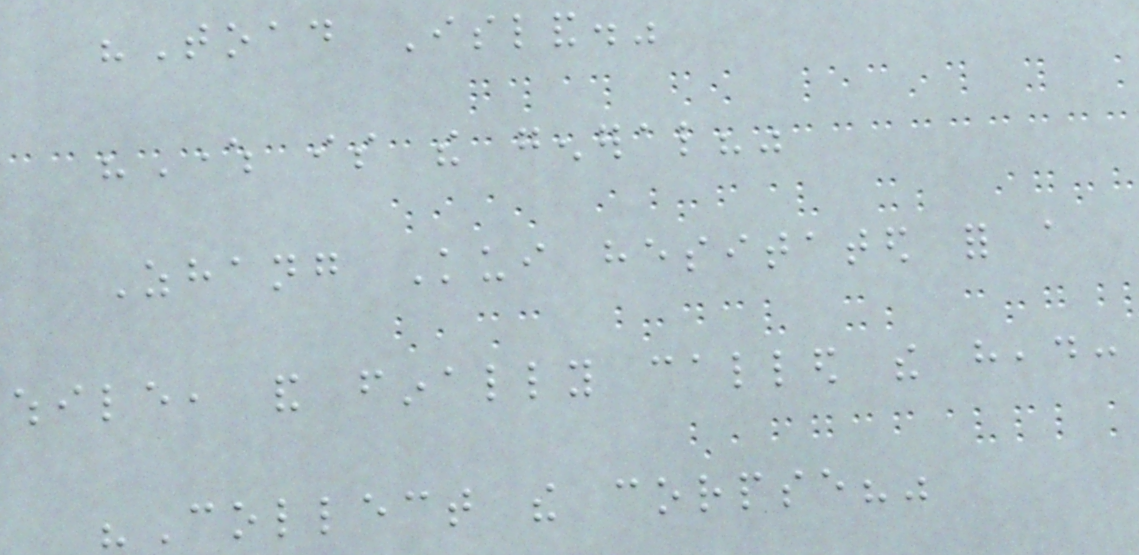"Toad Island."
"Where is the general?"
Zhang Kui hesitated for a
while, and finally called the head:
"Collect the corpse?"
